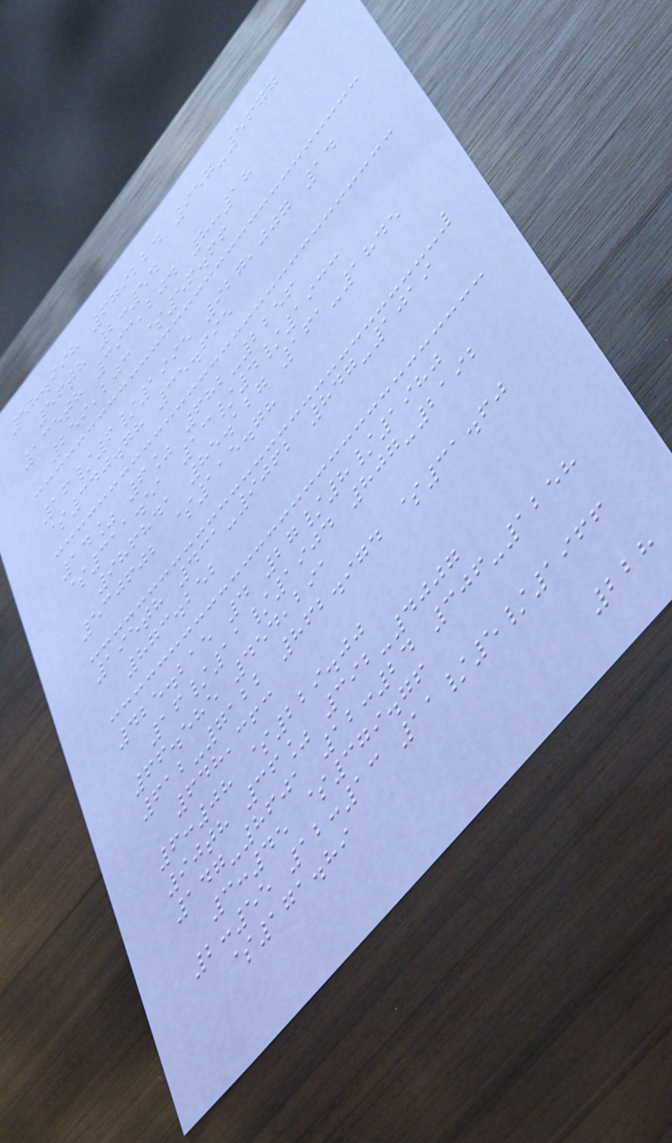58.998 679224 957-5677
56th 2:54
135th 393,204 8:18
259,203 $56.66
16/6/1995 927,007 14
$340.78 35.695
14% 6% 682-2256
$311.51 13/4/1933
986841 85.127 161-1845
530602 $115.78
195th 431-9062 847-1019
873.252
425.215 4 27/8/1980
16/11/1904 807-2192
66.585 454,291
612-7122 862.974 $31.60
648,363
6:08 $229.00
90th 36% 392-4007
147-8601 12:24 306-1258
3:45 $379.76
2:55 12:13 11/5/1966
$171.89
228
